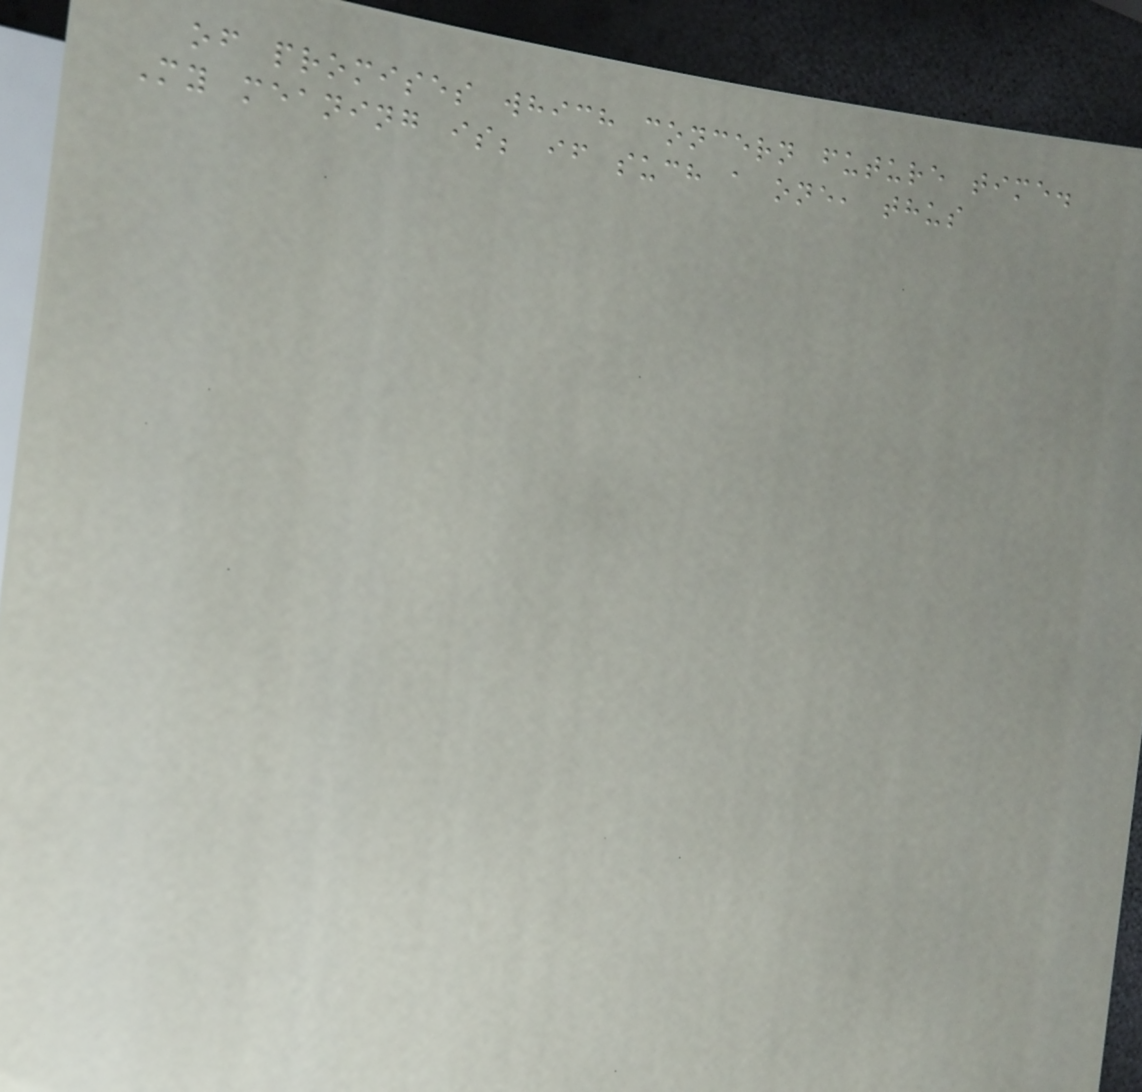of promises which concern future time.
My meaning is; if such a one, thus
